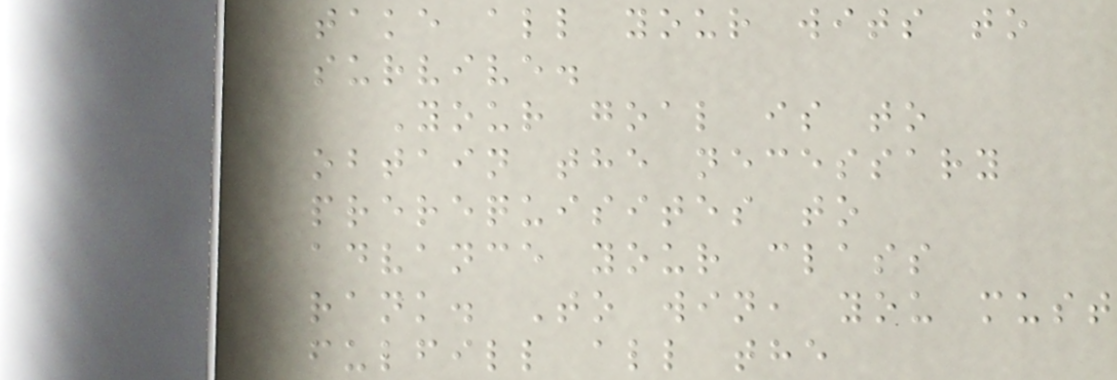take all your wits to
survive.
Your goal is to
obtain the necessary
prerequisites to
advance your class
rank. To win, you must
fulfill all the
